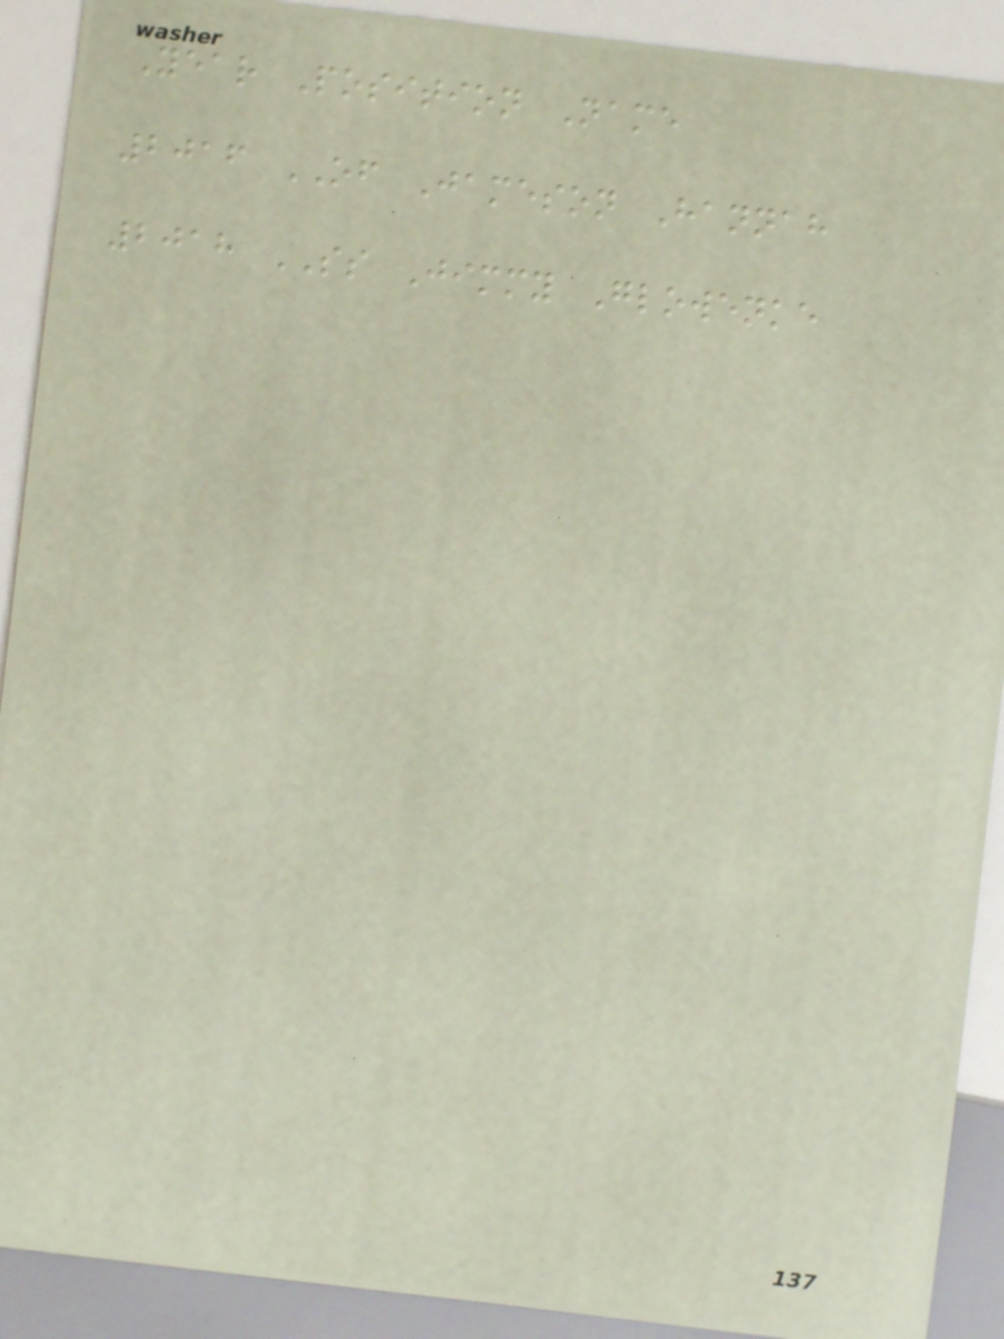Year Position Name
2016 OF Jameson Hannah
2018 SS Jimmy Glowenke
